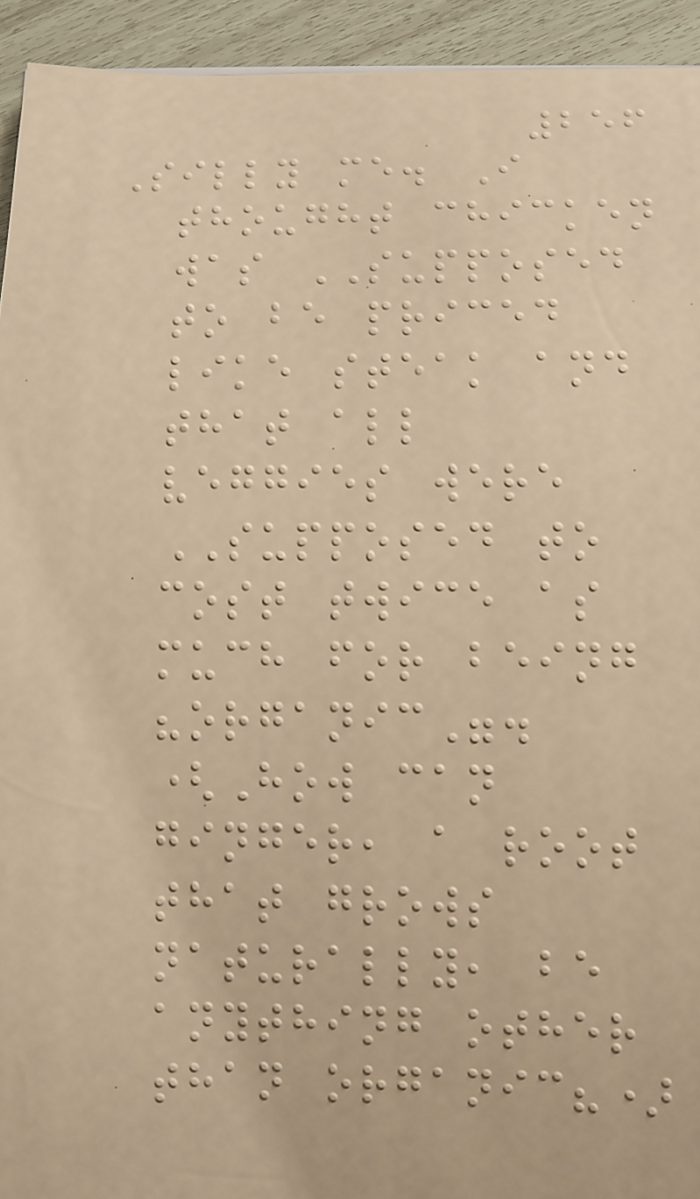256
Silly me. I
thought chicken
was SUPPOSED
to be priced
like steak and
that all
veggies were
SUPPOSED to
cost twice as
much for being
"organic".
(How can
ginger, a root
that grows
naturally, be
anything other
than organic?)
